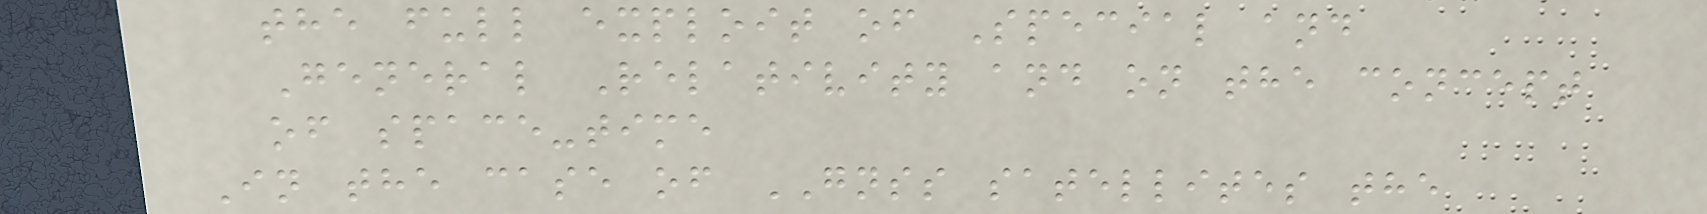the full exploit of Special and
General Relativity and on the concept
of space-time
In the case of GNSS satellites the
